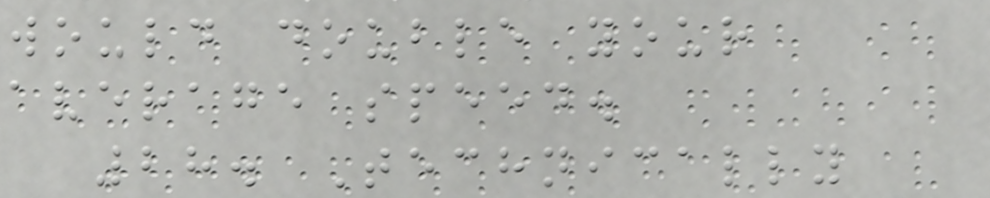would double your
average speed.
28. Technically
